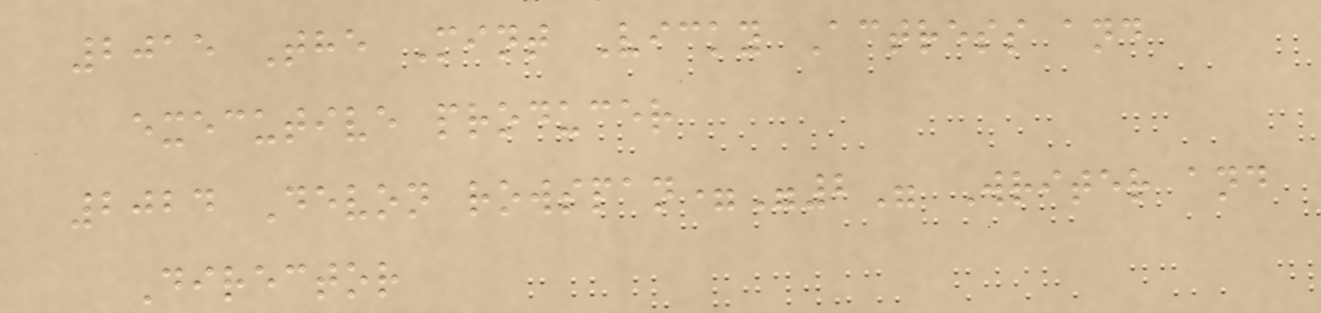2015 The Mint Vicky Actress and
executive producer
2024 Devon rowspan="2" Writer and
Director
